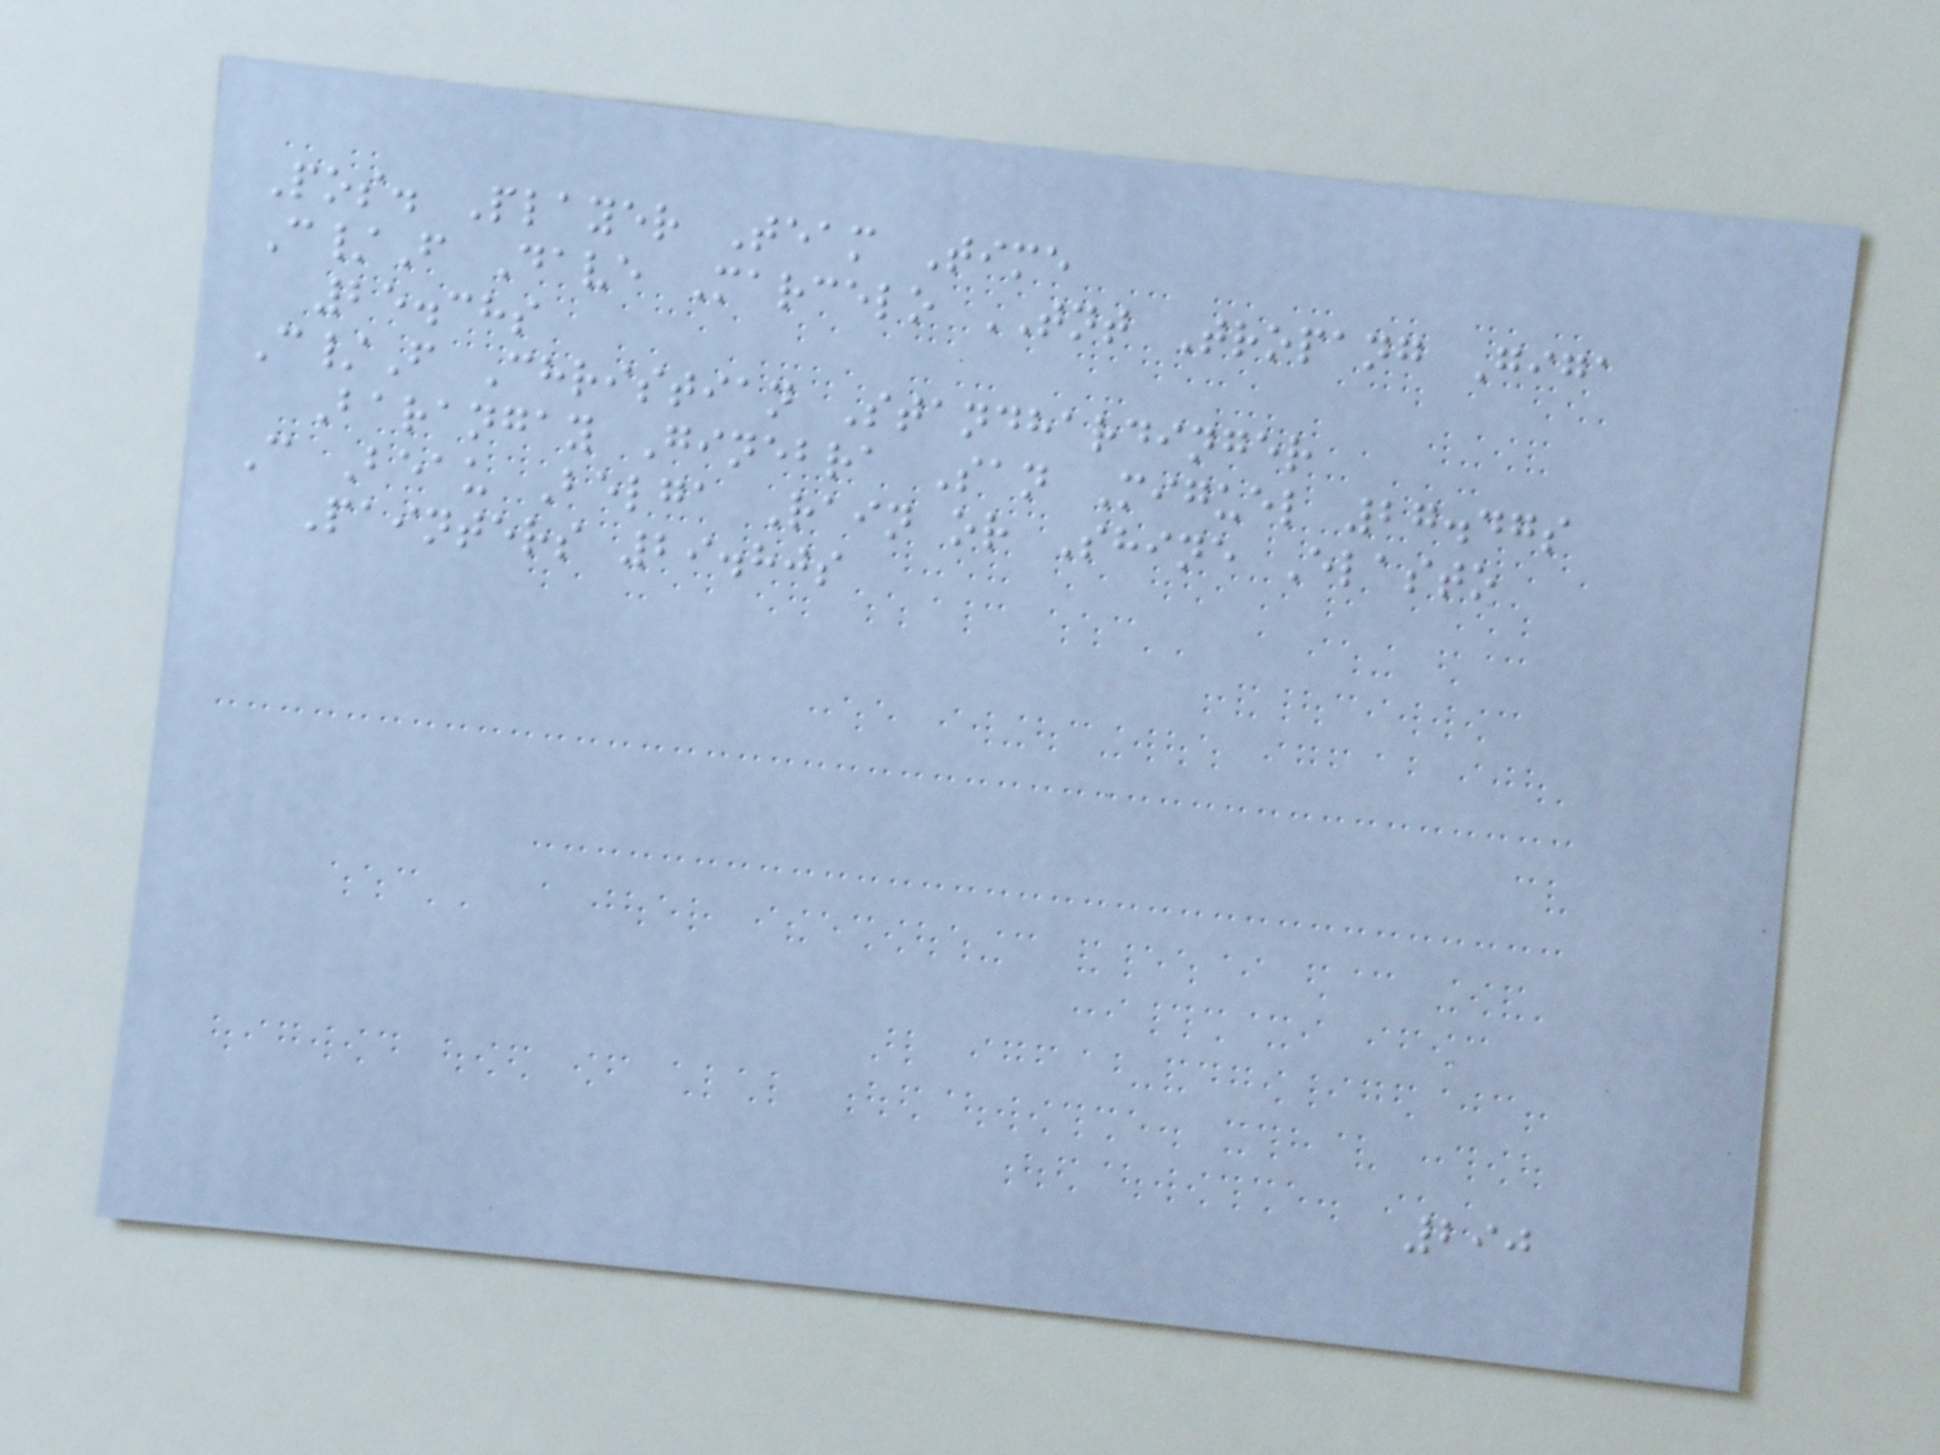Pos. Player Team Time
C/F Dave Marcelo TNT Tropang Giga
25.38s
C/F Christian Standhardinger
Barangay Ginebra San Miguel 27.47s
C Beau Belga Rain or Shine Elasto
Painters 29.80s
290
